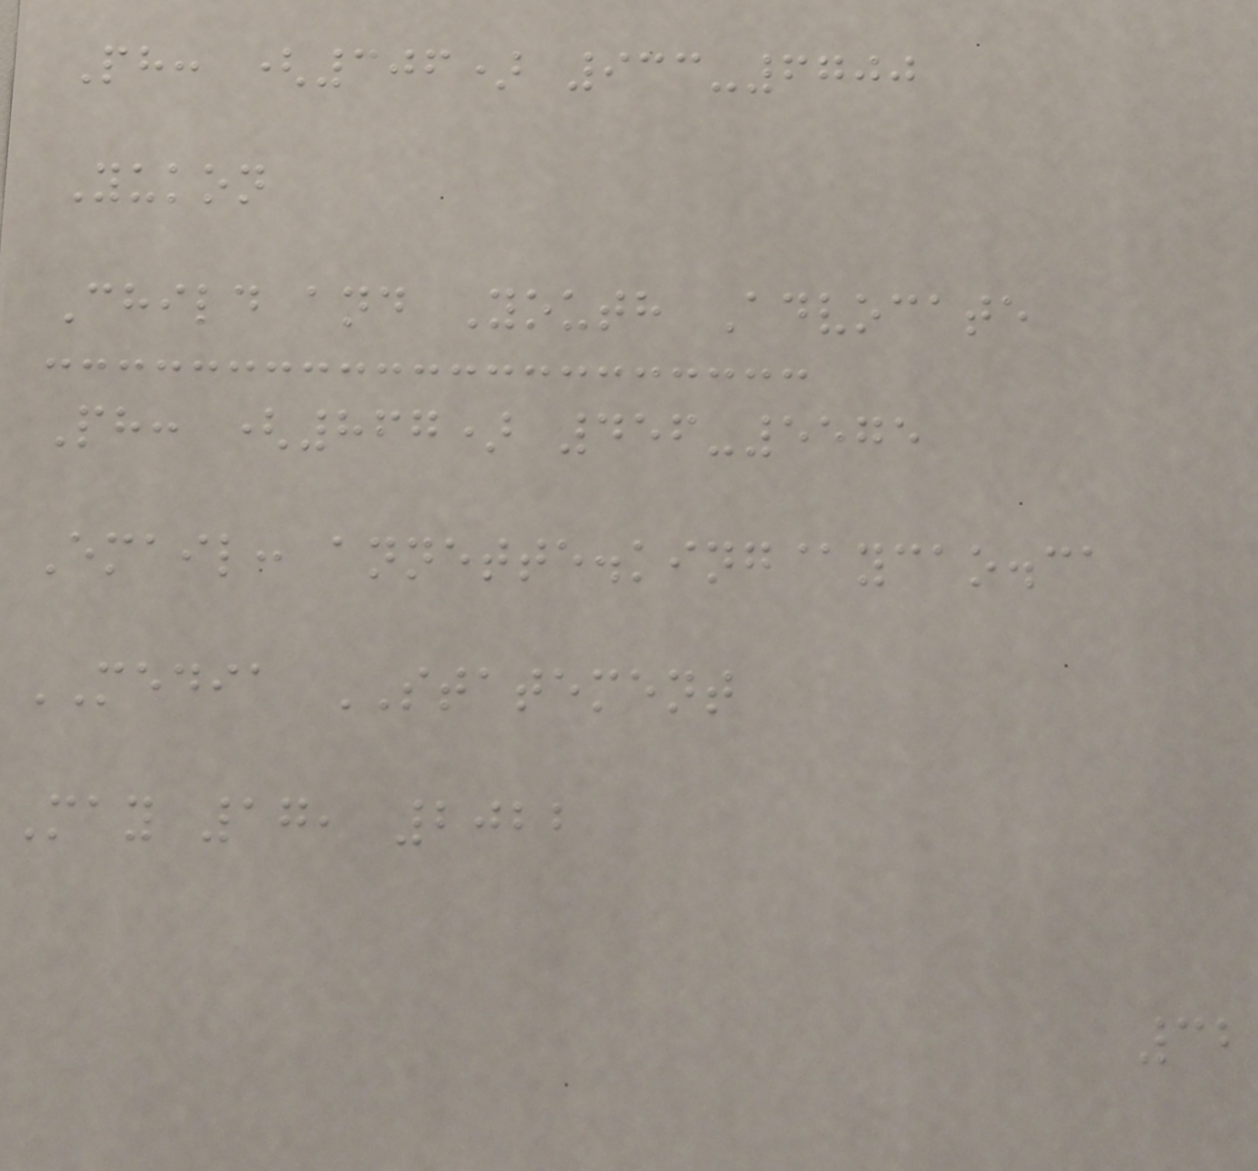Ph: (306) 933-6700
Yukon
Child and Youth Advocate
Ph: (867) 456-5575
Email: annette.king@ycao.ca
MEDIA STATEMENT
May 17, 2022
32
